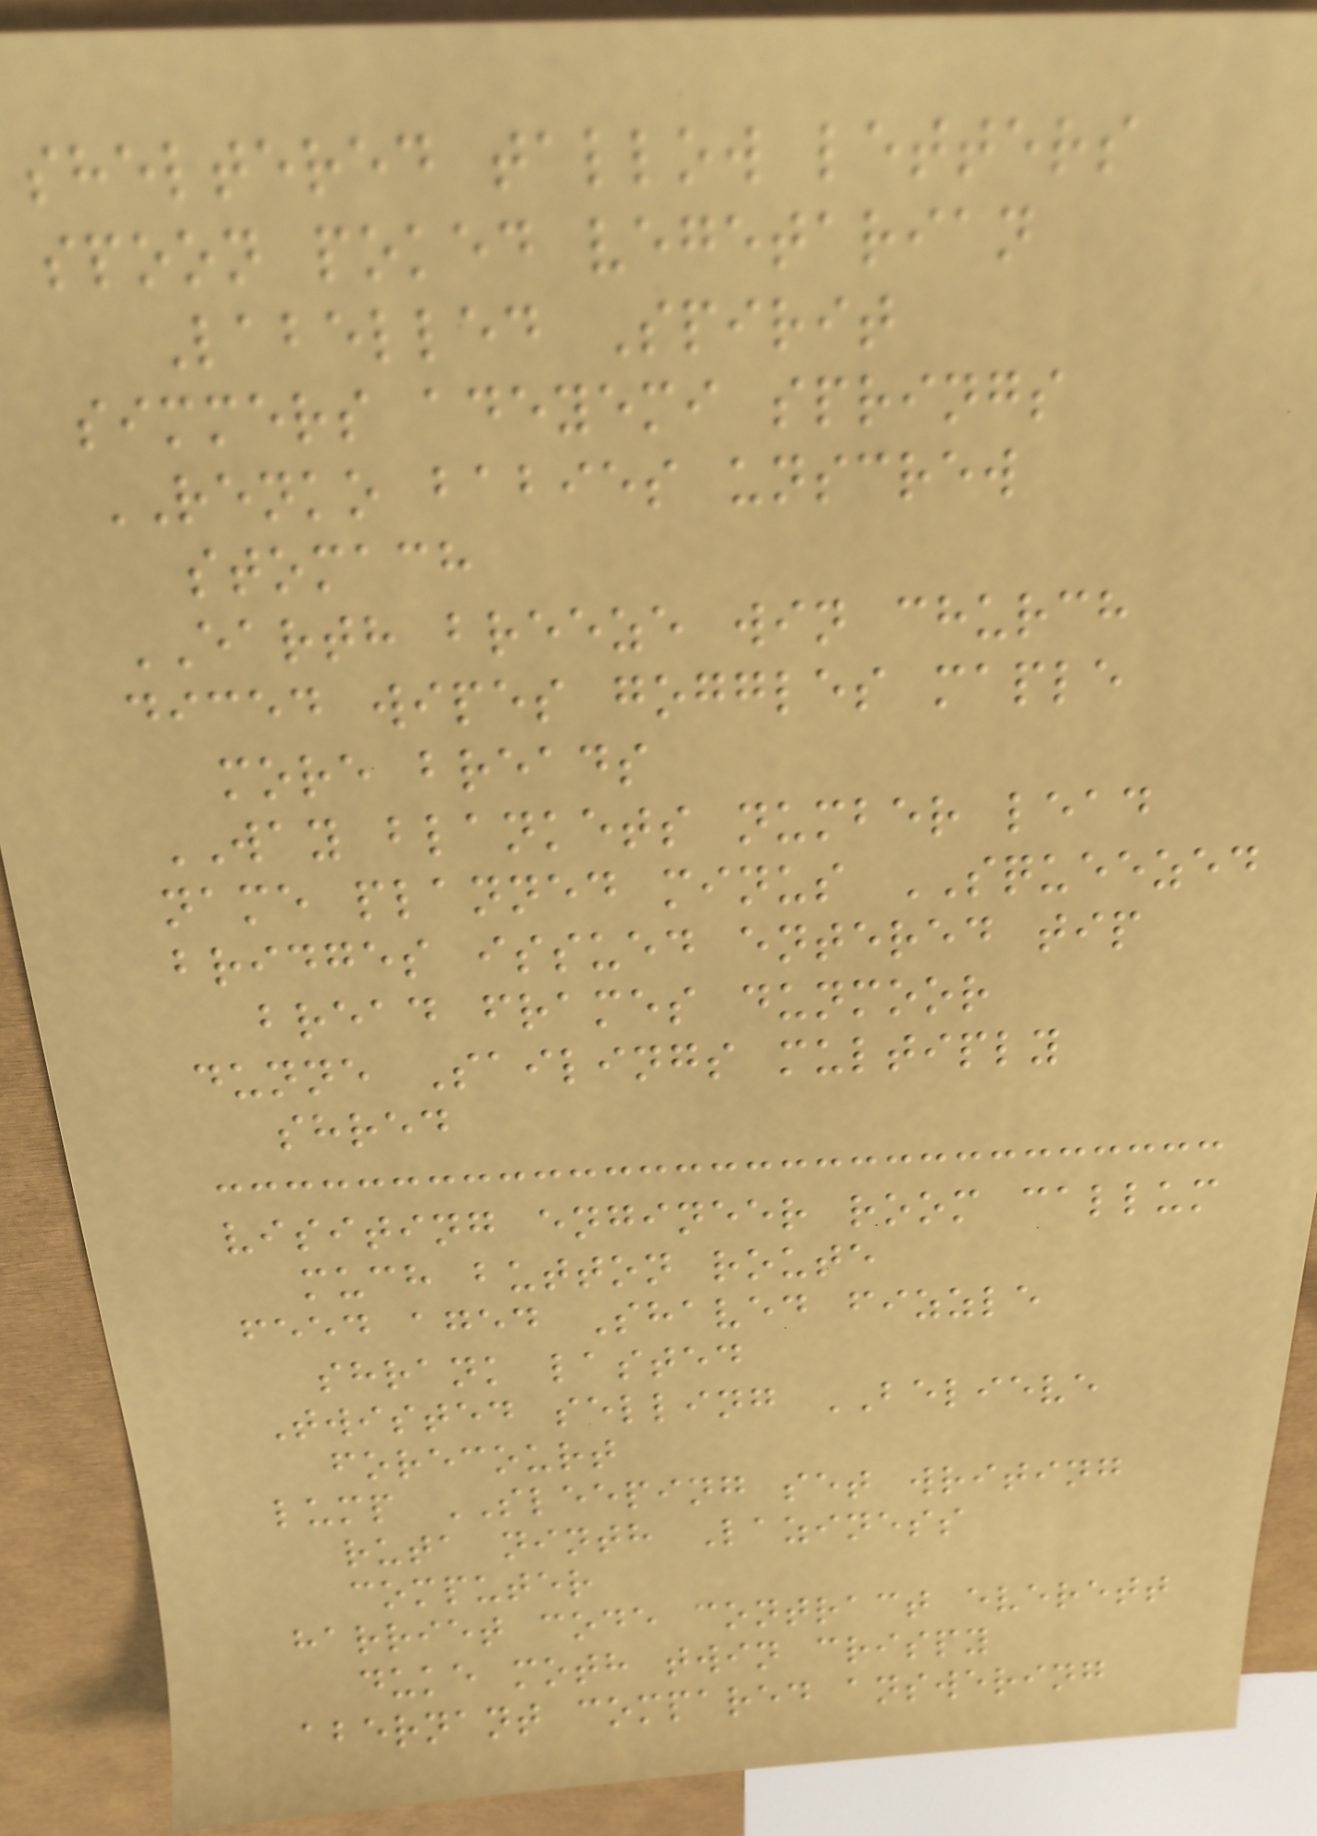sheltered tallow letters
spoon poked vegetarian
Labelled Spirit
simmers adeyemi springs
RENKO babies unscrew
stomach
EARTH breeze win church
diced wipes goggles maple
more breads
WAY blankets number lead
name planned minus SQUEEZED
bridges issued entered tip
bread frames dunmoor
dunne Sailings multiply
shred
visiting engineer room callum
much button route
feed aged Shaved fizzle
shrank lasted
Twisted selling BELIEVE
forecourt
lump SLEEPING set writing
ruta ninth Laziness
computer
harriet code contract everett
duke moth twin crispy
abernant compared answering
